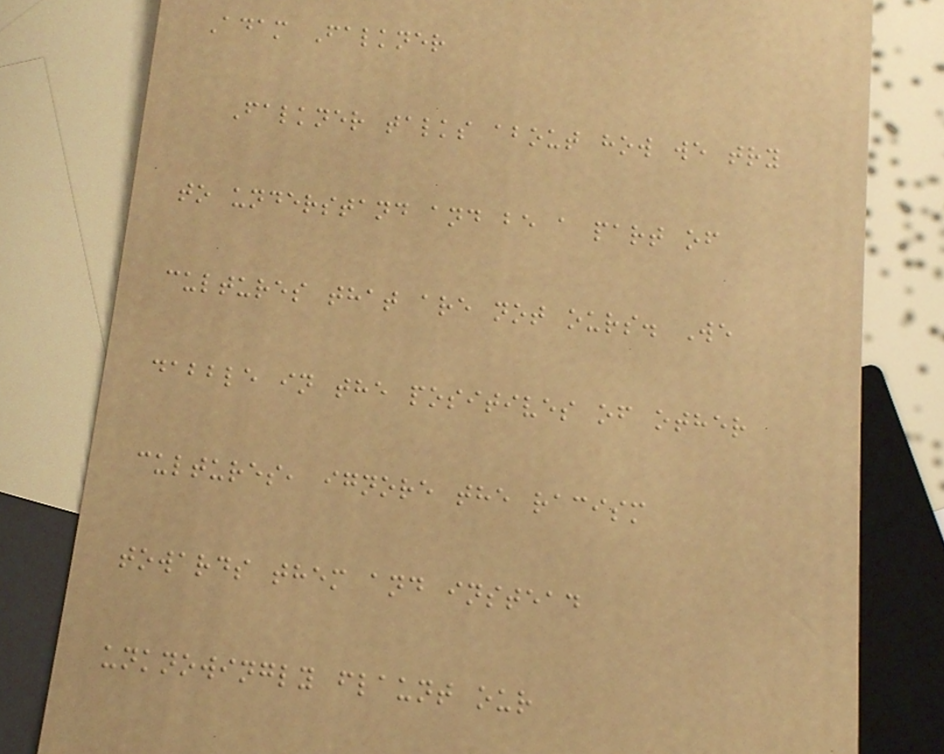Adam Falkner
Falkner talks about how we try
to understand and be a part of
cultures that are not ours. We
dabble in the positives of other
cultures, ignore the racism
towards them and instead
unknowingly flaunt our
